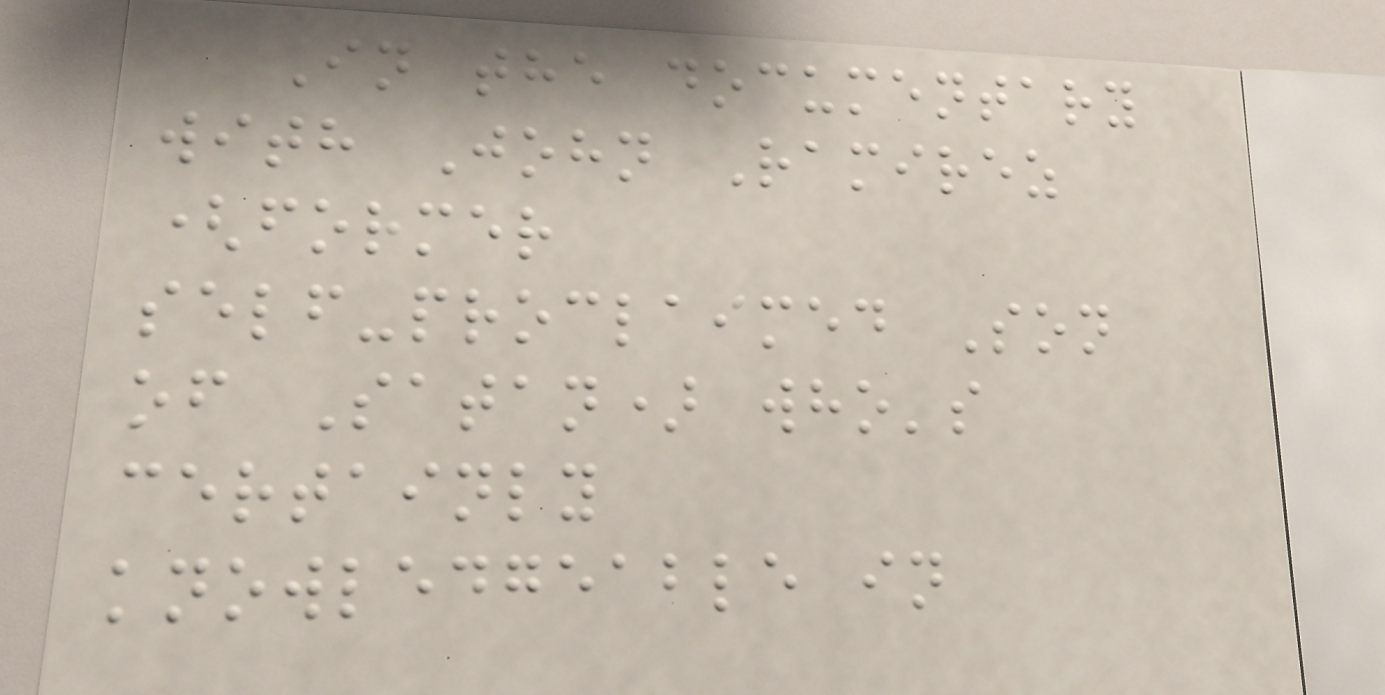In the documentary
with John Ramirez
(former
self-proclaimed Son
of Satan) who's
certainly
knowledgeable in
